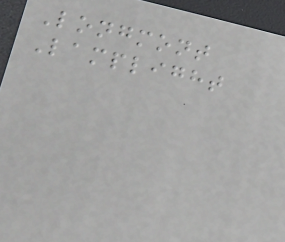Longmont
Lamplight
